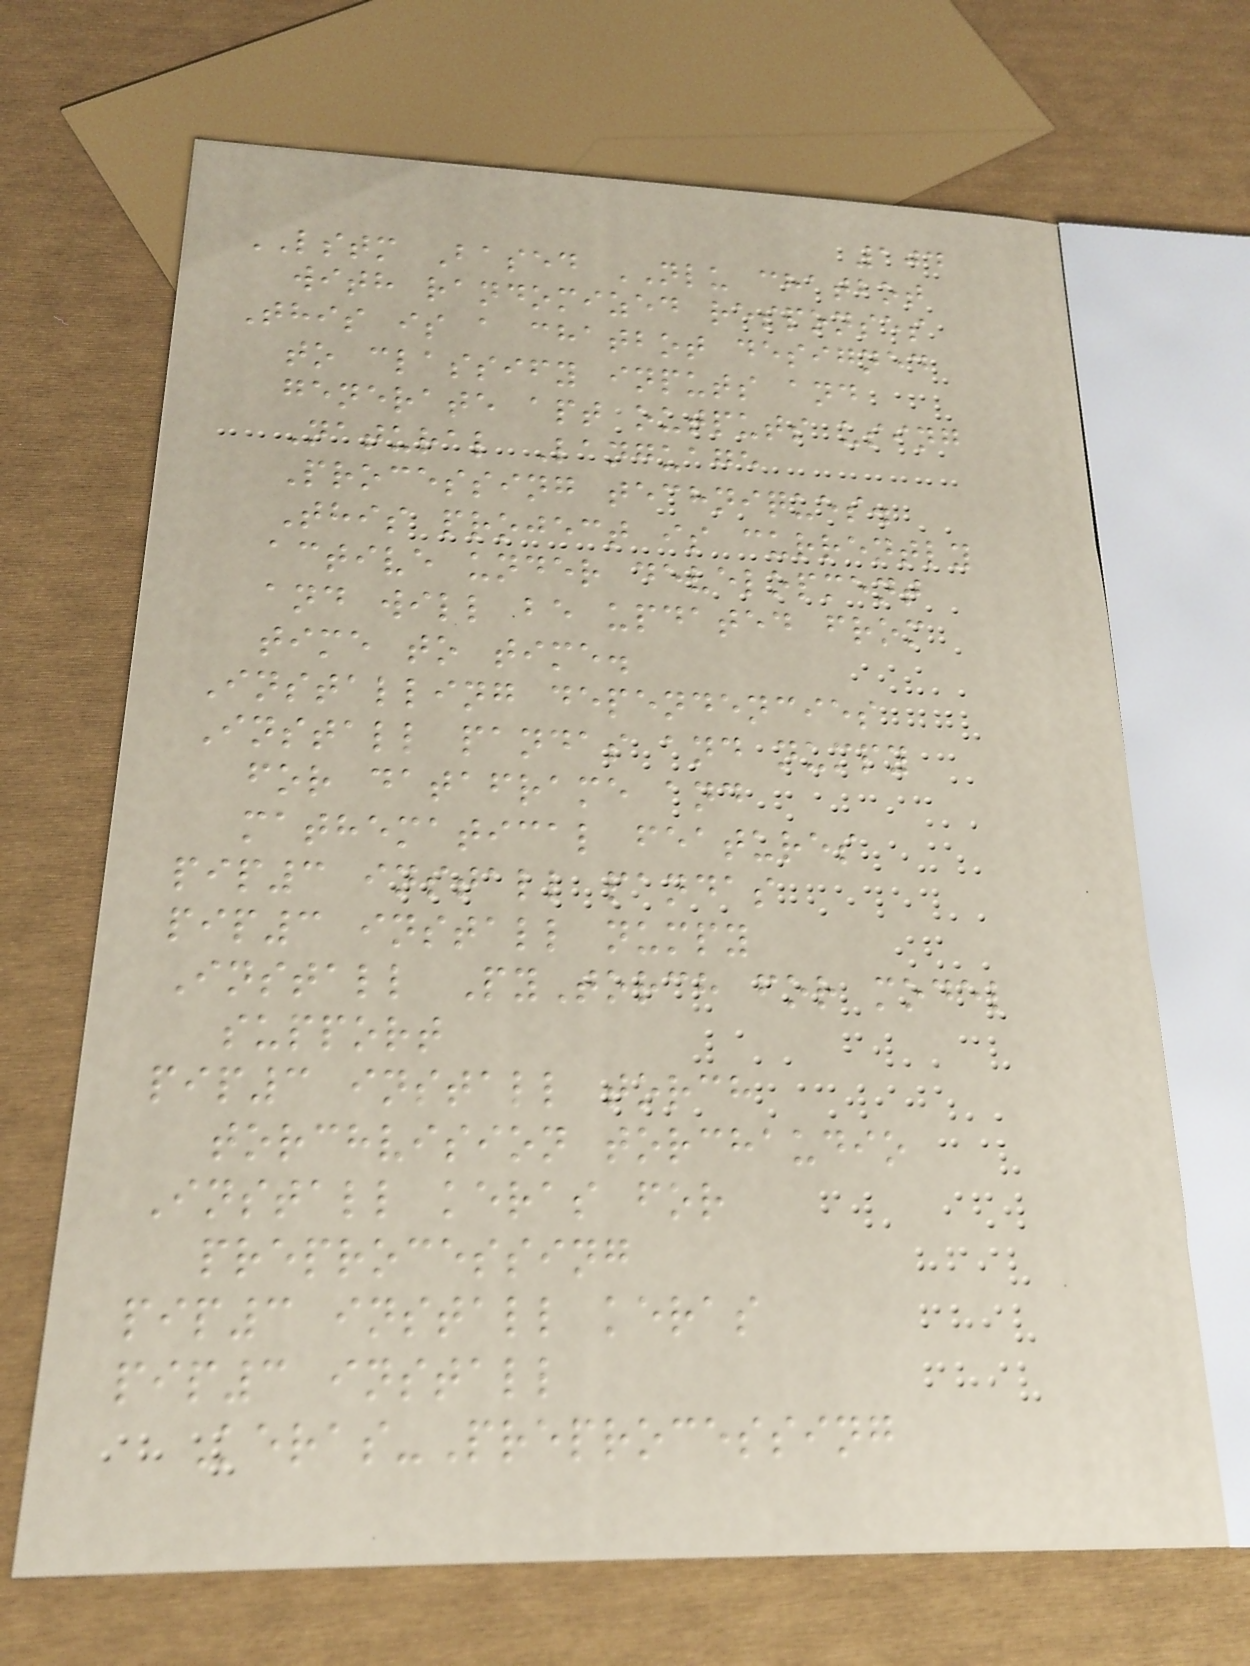104
LSTM Based NLU chatbot
with randomized responses
This is a chatbot designed
to classify inputs and
generate apt outputs using
Natural Language
Processing techniques.
This project is currently
active under development
and will be updated from
time to time.
Installing dependencies
Install pandas and numpy
for dataframe and
mathematical features
pip3 install pandas
pip3 install numpy
Install PyTorch for model
support
pip3 install torch
torchvision torchaudio
Install keras for
preprocessing
pip3 install keras
pip3 install
Keras-Preprocessing
